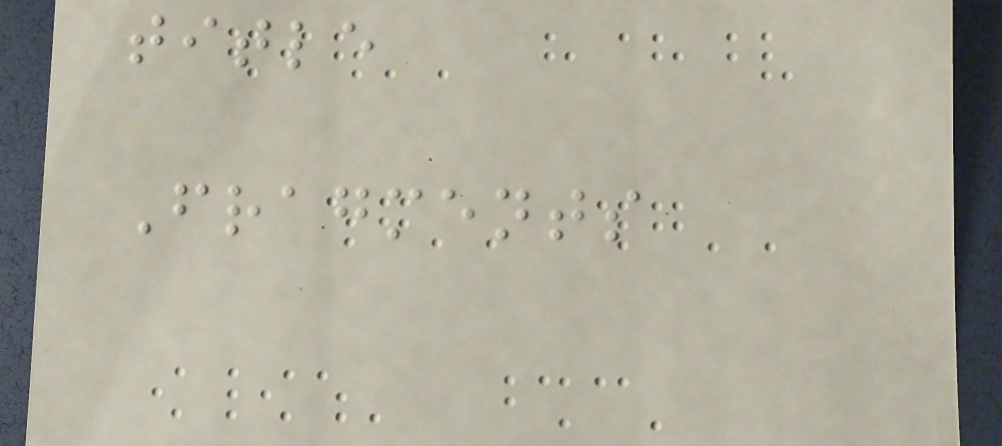title
Fragments
